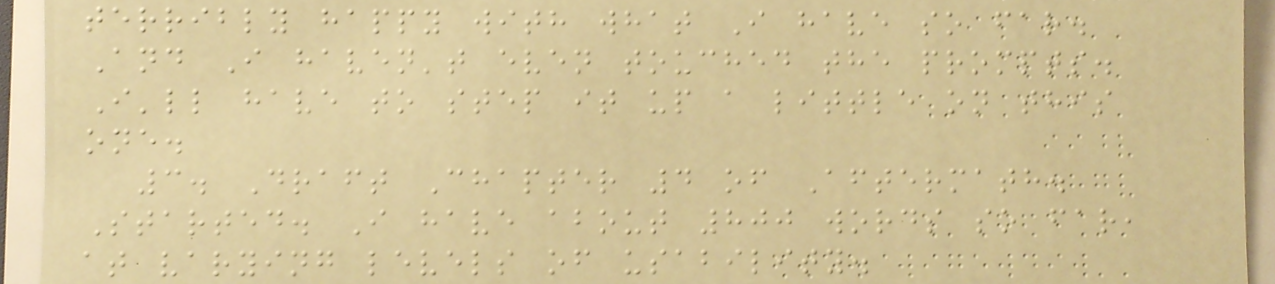terribly happy with what I have so far.
And I haven't even touched the prompts.
I'll have to step it up a little on this
one.
3. Draft Chapter 4 of Aftermath.
Started. I have about 800 words so far,
at varying levels of usability.
